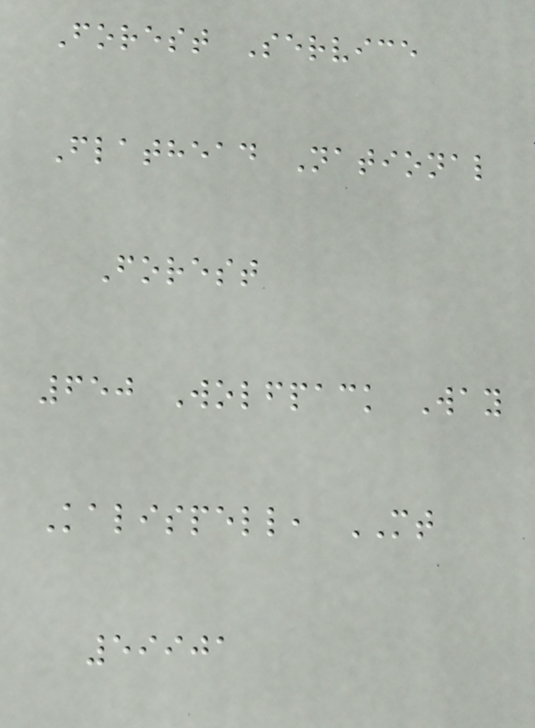Forest Service
Flathead National
Forest
650 Wolfpack Way
Kalispell, MT
59901
